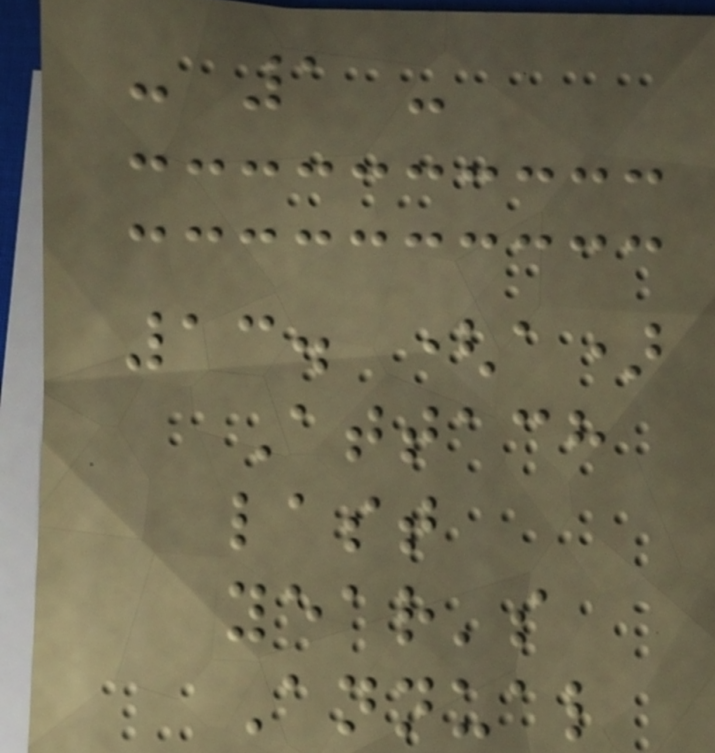- 1 -
13. (a)
Attach
last
year's
Annual
